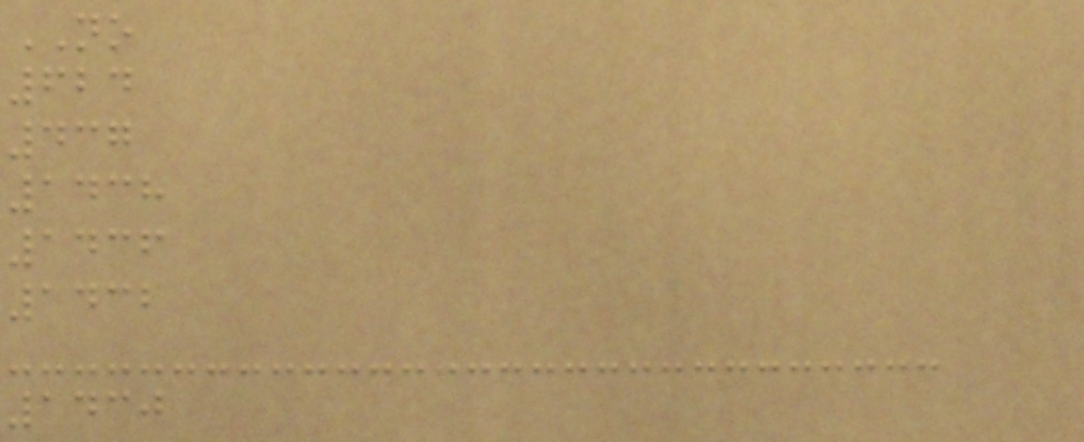NO
624
437
1438
1436
1432
1430
